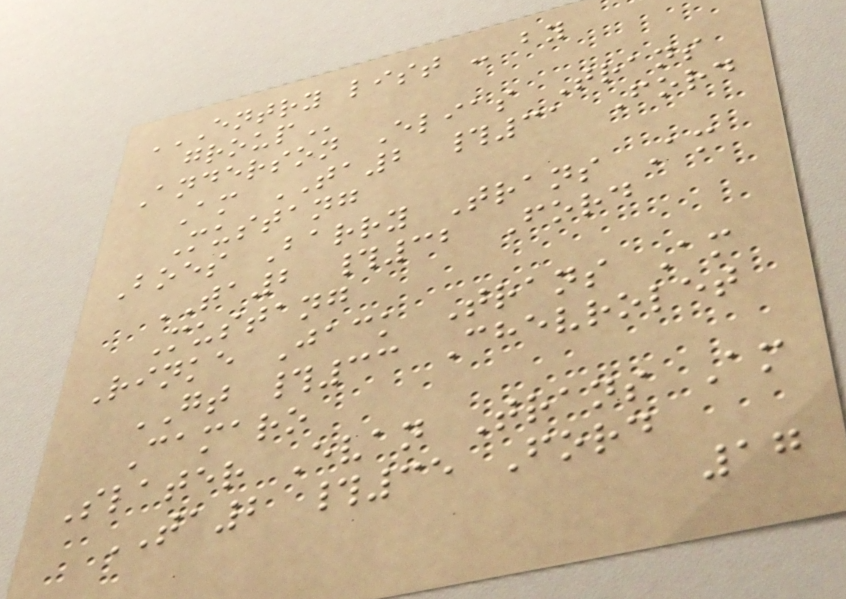ENTRY LIST - BY
GROUP
Anderson Elias Trans
Am TA2 #31 Ford
Mustang
Boes Barry Trans Am
TA2 #32 Ford
Mustang
Rinke Jack Trans Am
GT #33 Chevrolet
Camaro
Slater Evan Trans Am
TA2 #35 Ford
17
